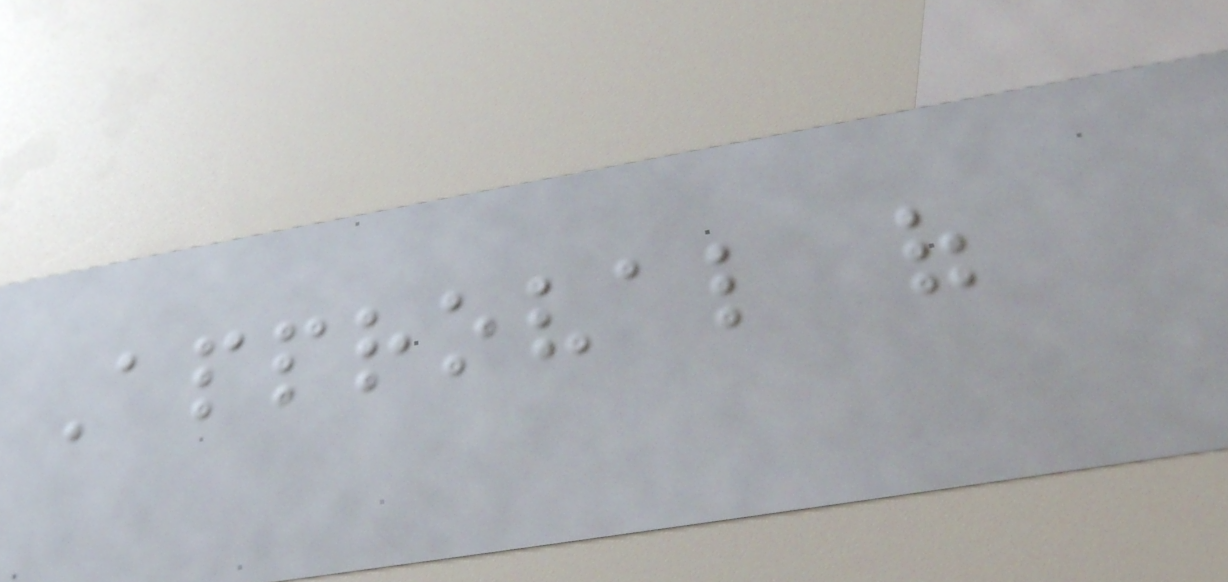Approval of
